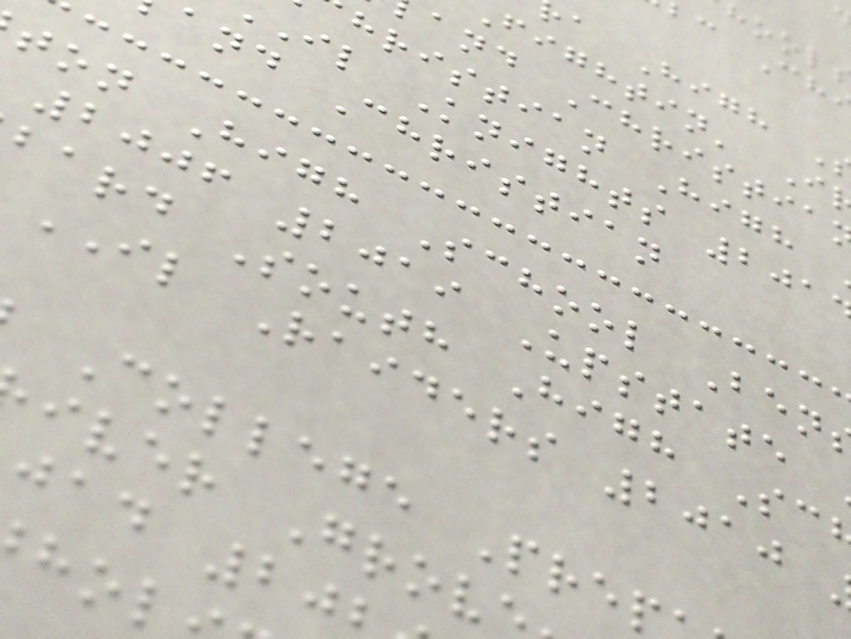fightin' I
and Christia
hristian High
il Knights 201
and Christian
ton High School Ben
2006 2019 Upstate
bard South High Sc
IL Raiders 2010
College Prep
jad 20
